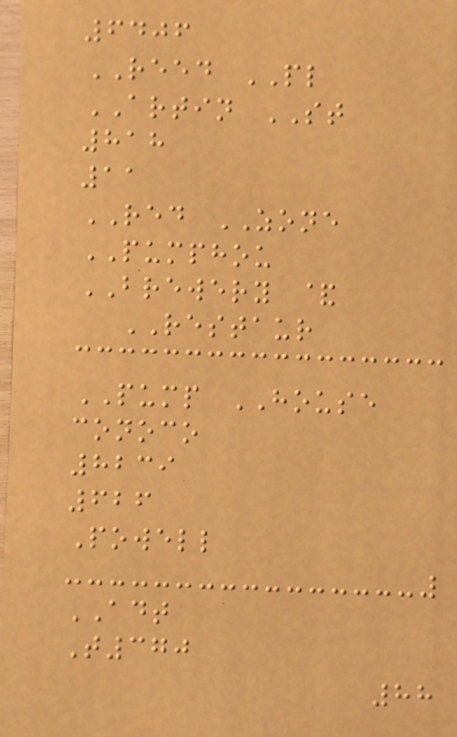6406
REED PL
ARTIN ST
818
11
RED ZONE
PUMPHOU
BREWERY &
RESTAUR
PUMP HOUSE
conoco
8239
626
Powell
ADT
T370
88
